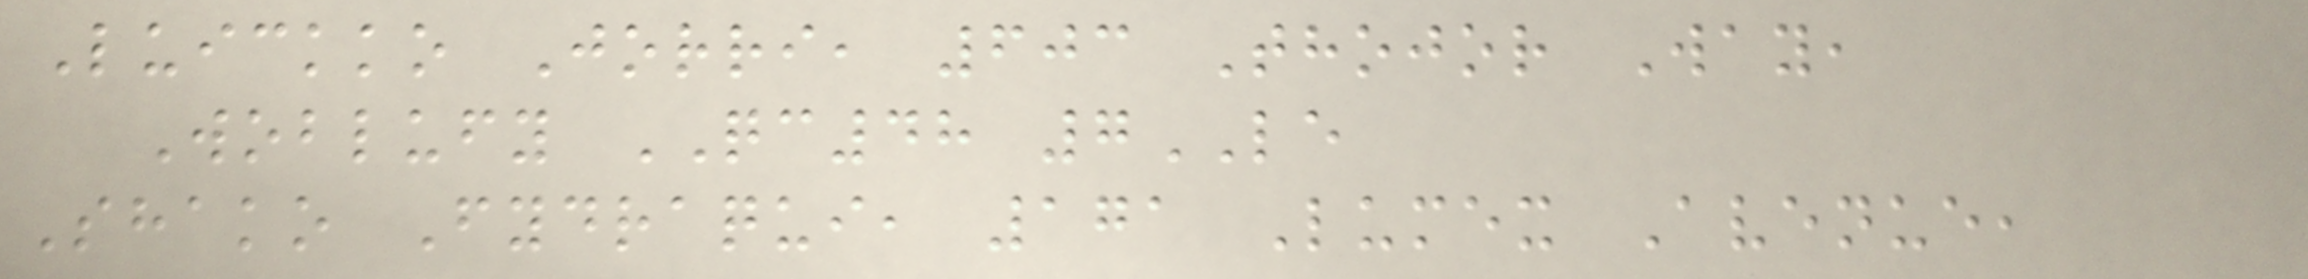Luickko Jorri, 603 Thojor Way,
Woblufy QC48 7LE
Shako Fydraqui, 171 Lumex Avenue,
